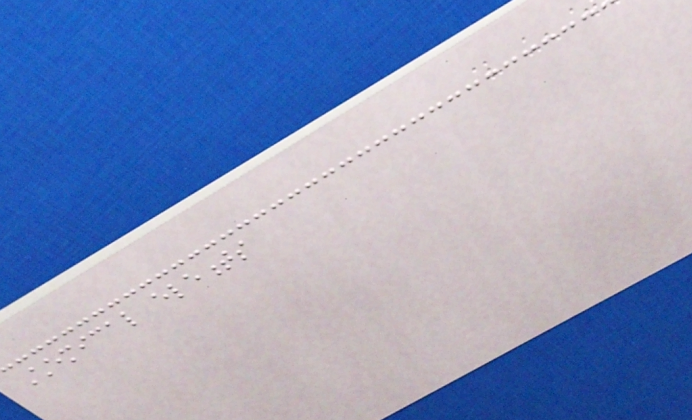Chemical elements
